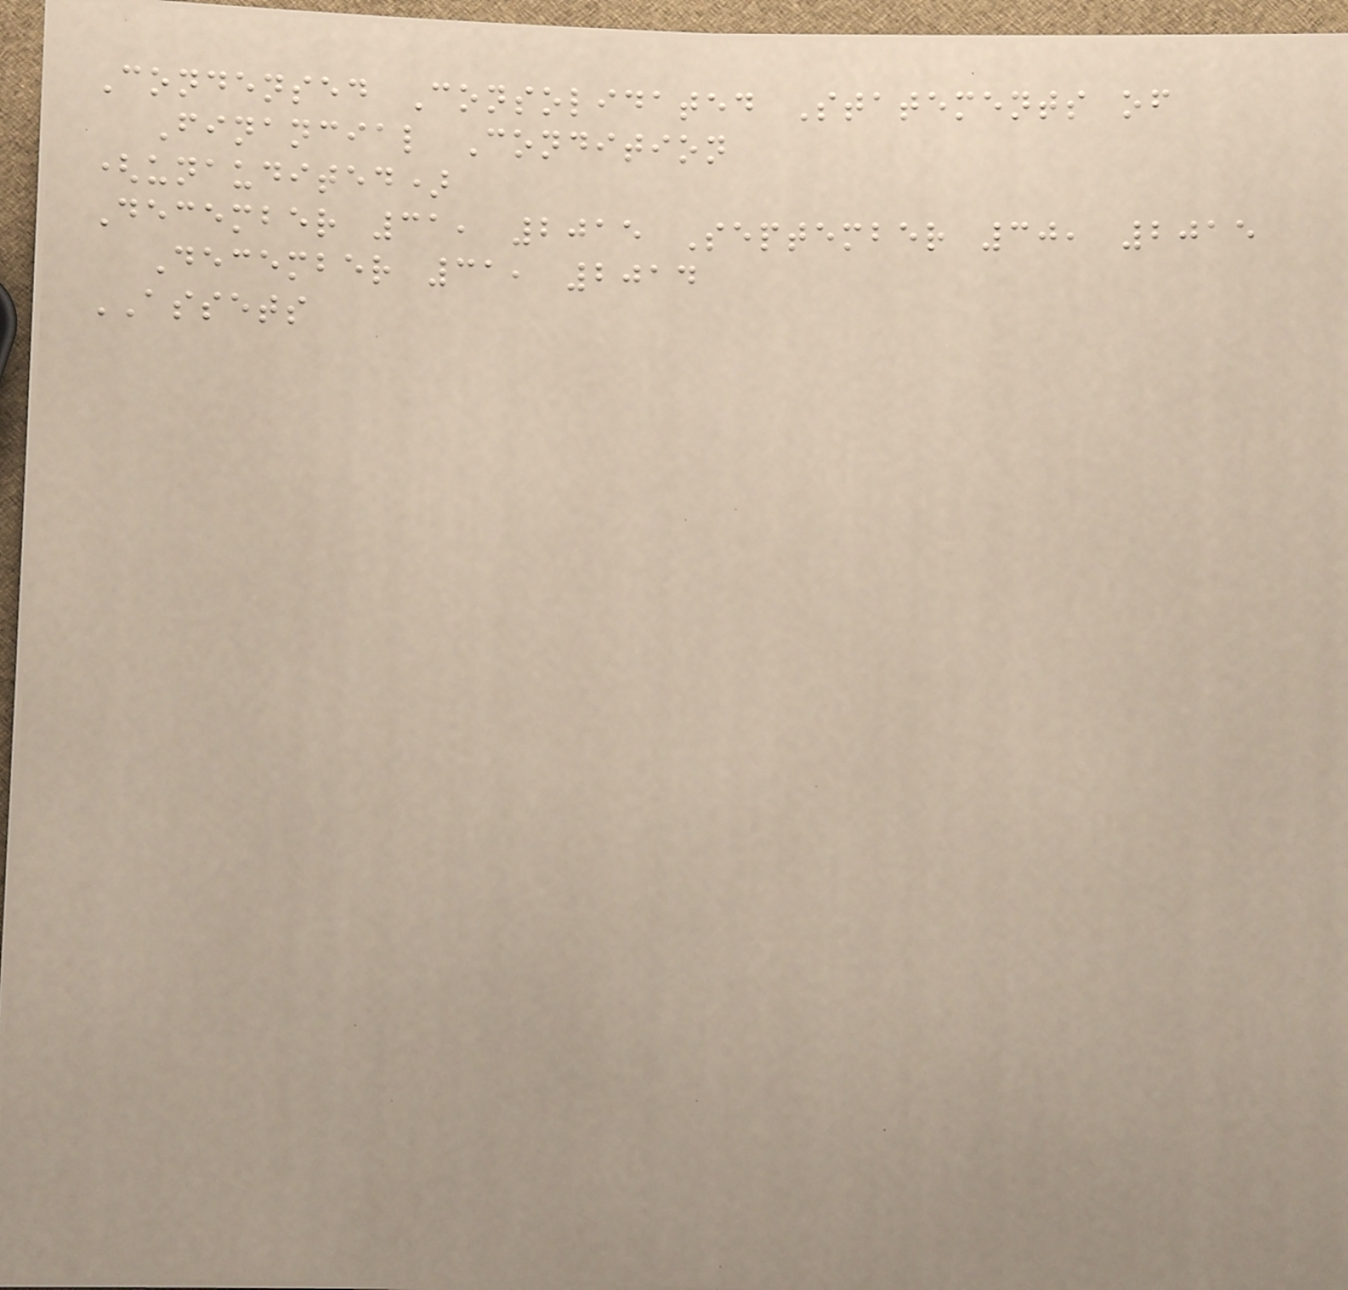Condensed Consolidated Statements of
Financial Condition
(unaudited)
December 31, 2015 September 30, 2015
December 31, 2014
ASSETS
